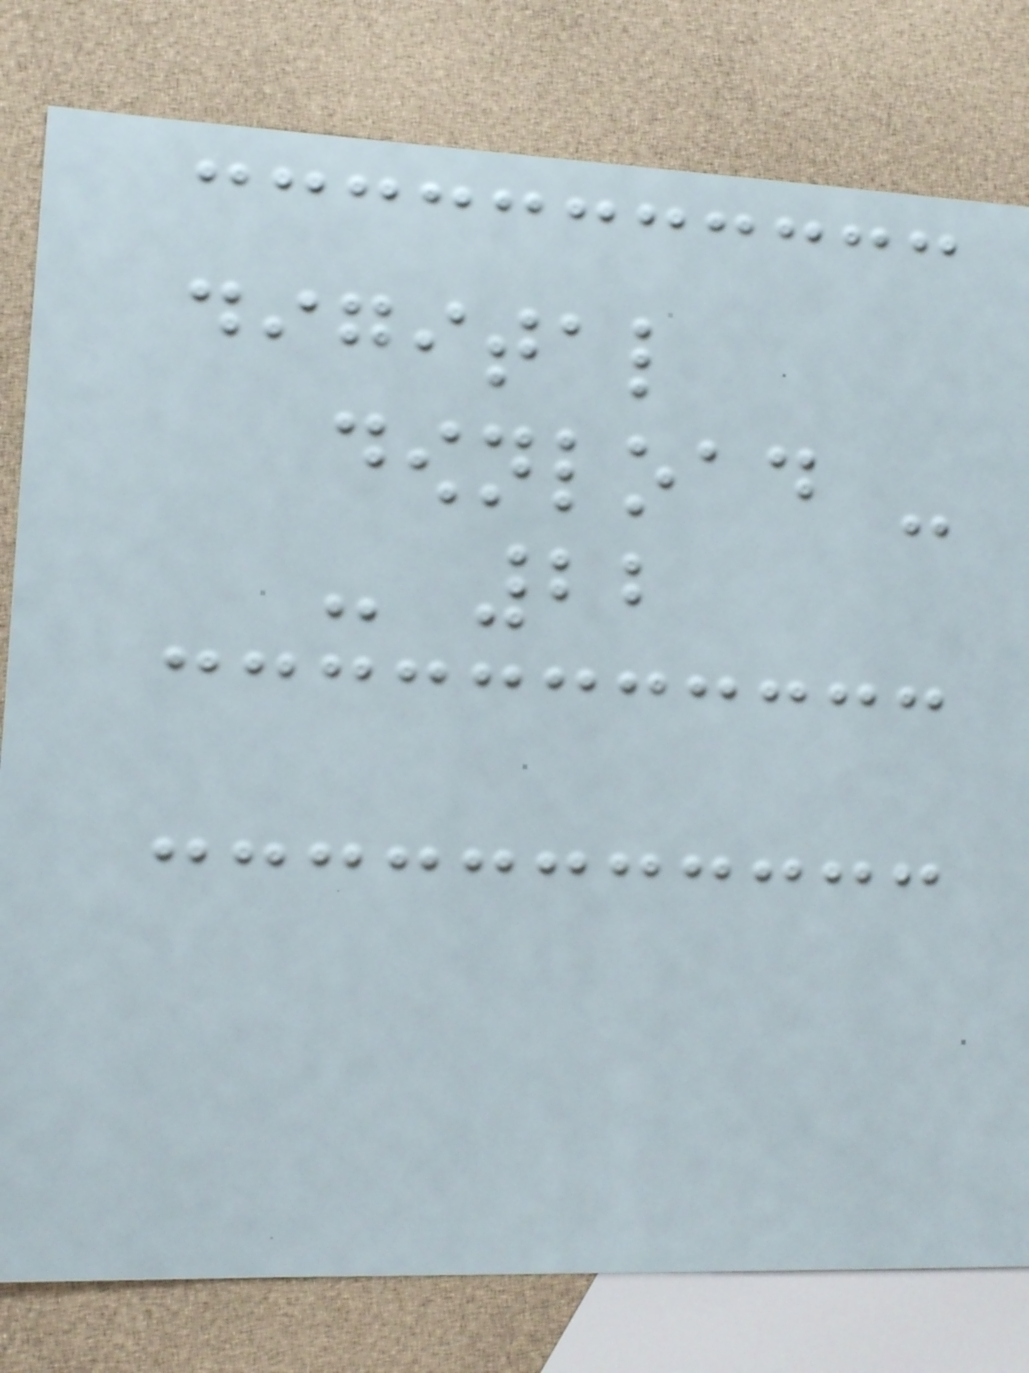digital
download -
- 22
